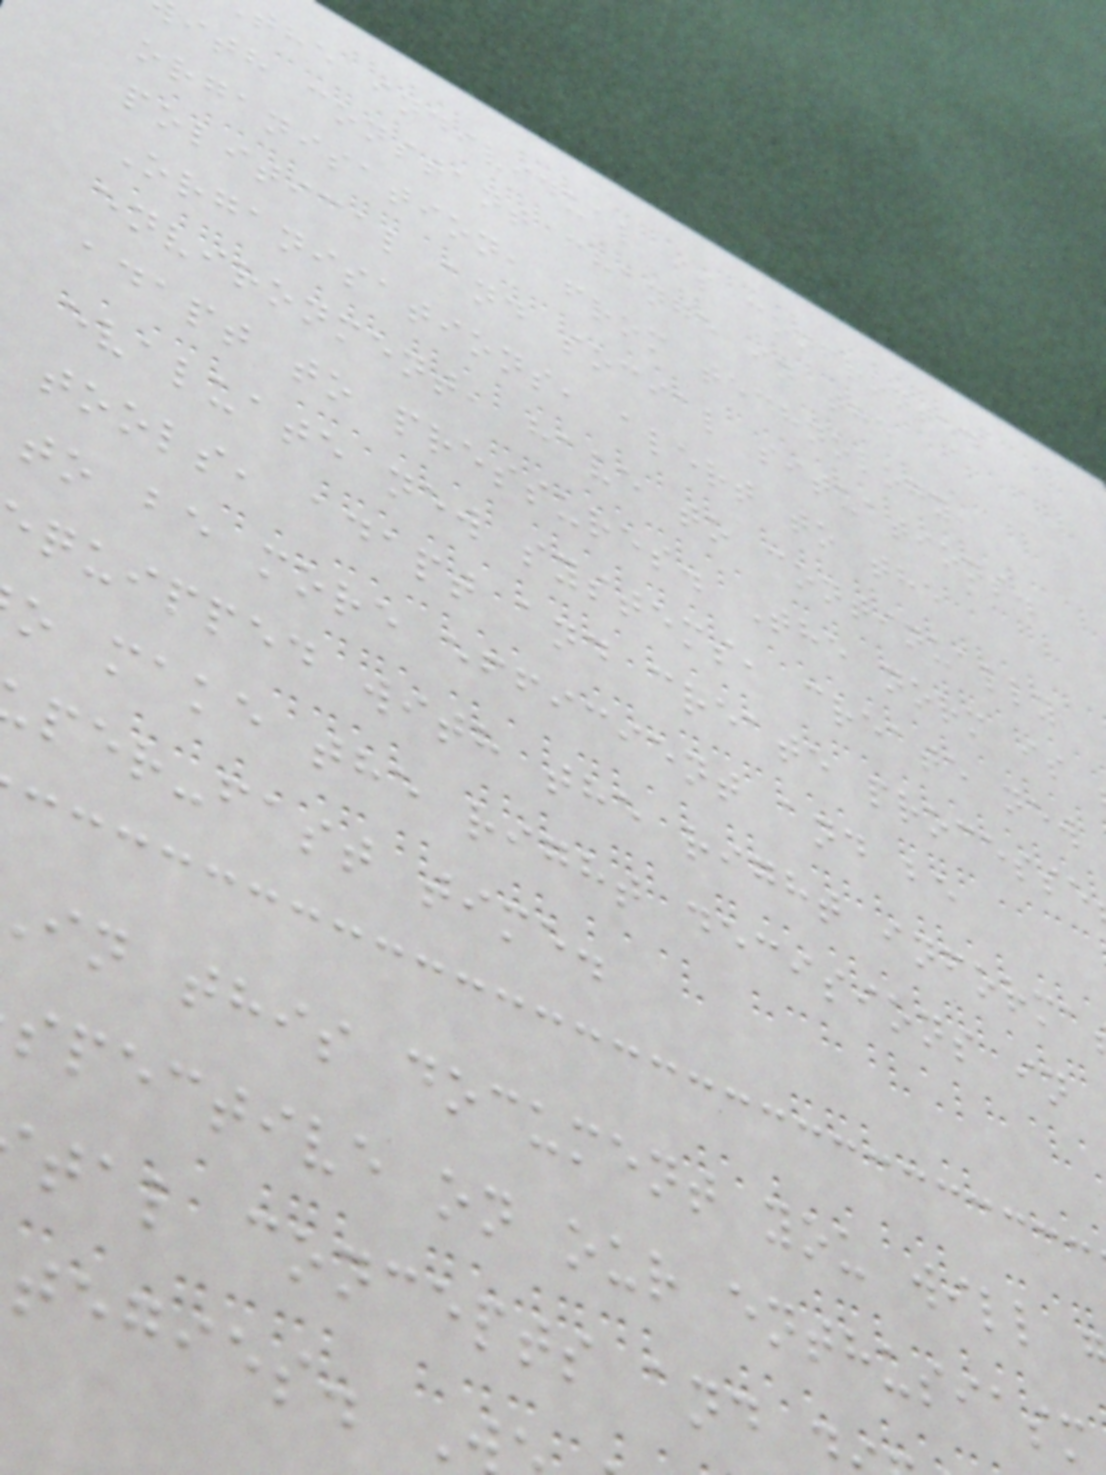the individual is confronted
ith constant change in the
organisation, from technology,
political and social situations.
Organisations, alert to the
environment, have to continually
adapt to pressures. The norm is
evaluate new systems, create new
tools, adapt and create processe
to be more efficient and be
quipped with the right informa
o make the right decisions in
per-fast time.
in this document you will
spective on our enthusiasm
tal concepts and
